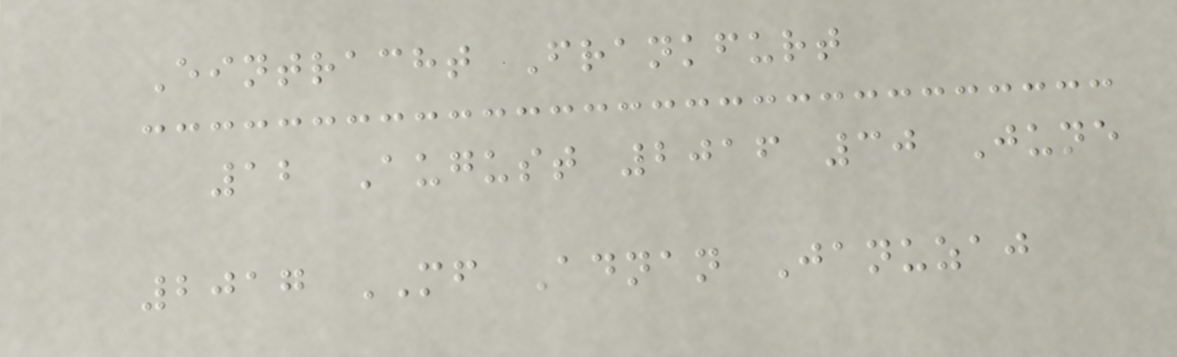Eintracht Frankfurt
12 August 2016 30 June
2017 MF Adnan Januzaj
